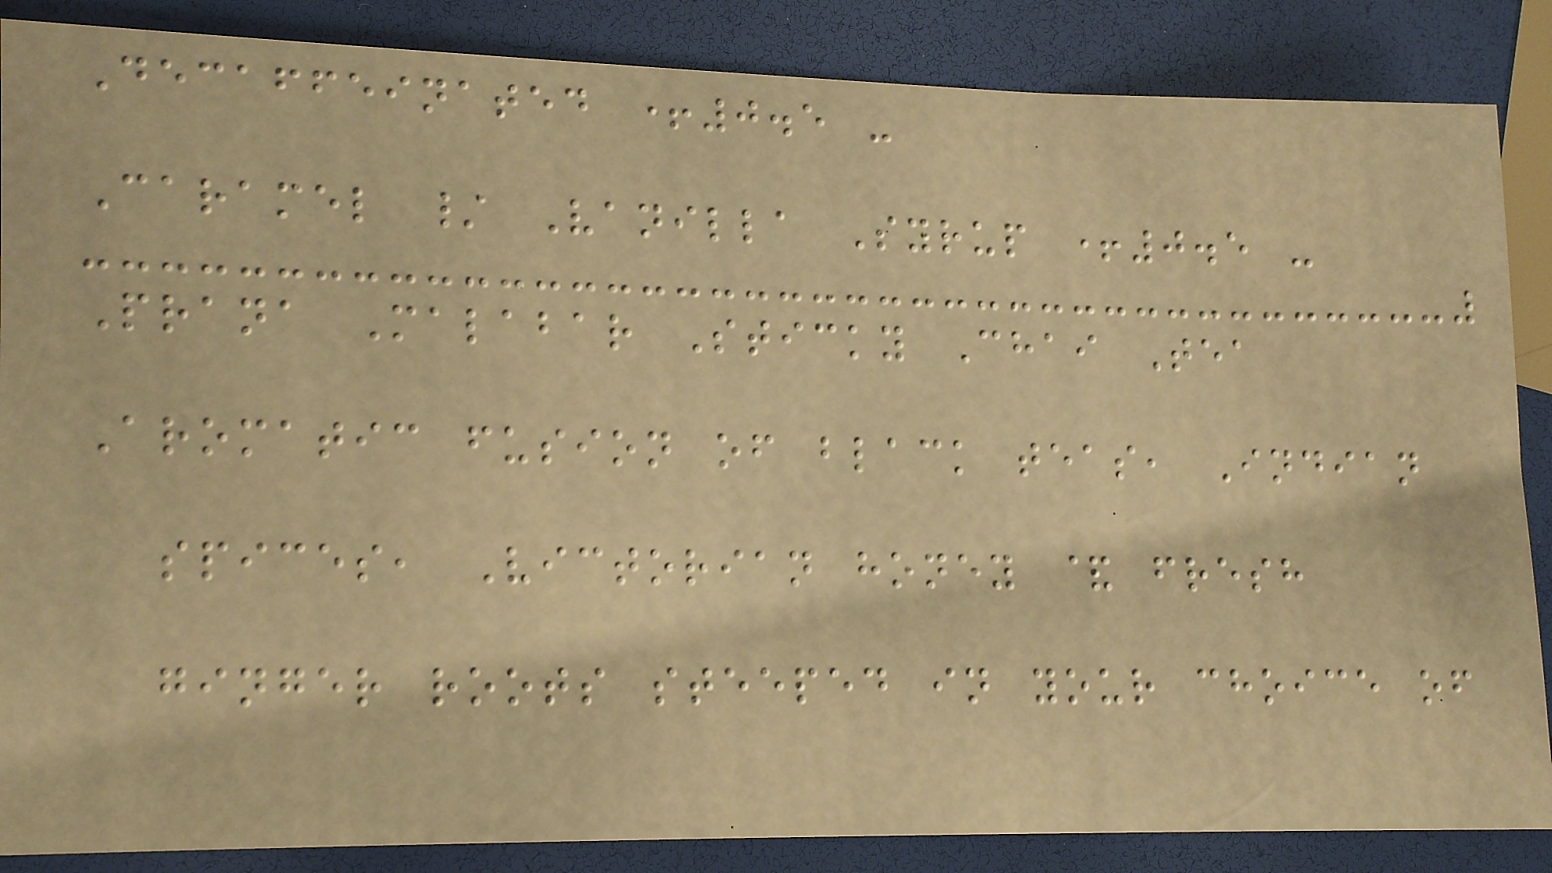Decaffeinated +0.5 -
Caramel / Vanilla Syrup +0.5 -
Prana Malabar Sticky Chai Tea
Aromatic fusion of black teas, Indian
spices, Victorian honey & fresh
ginger roots steeped in your choice of
